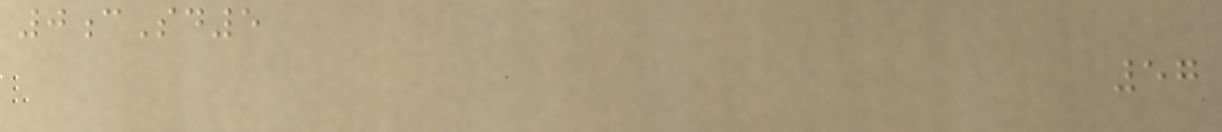0cSd5
57
